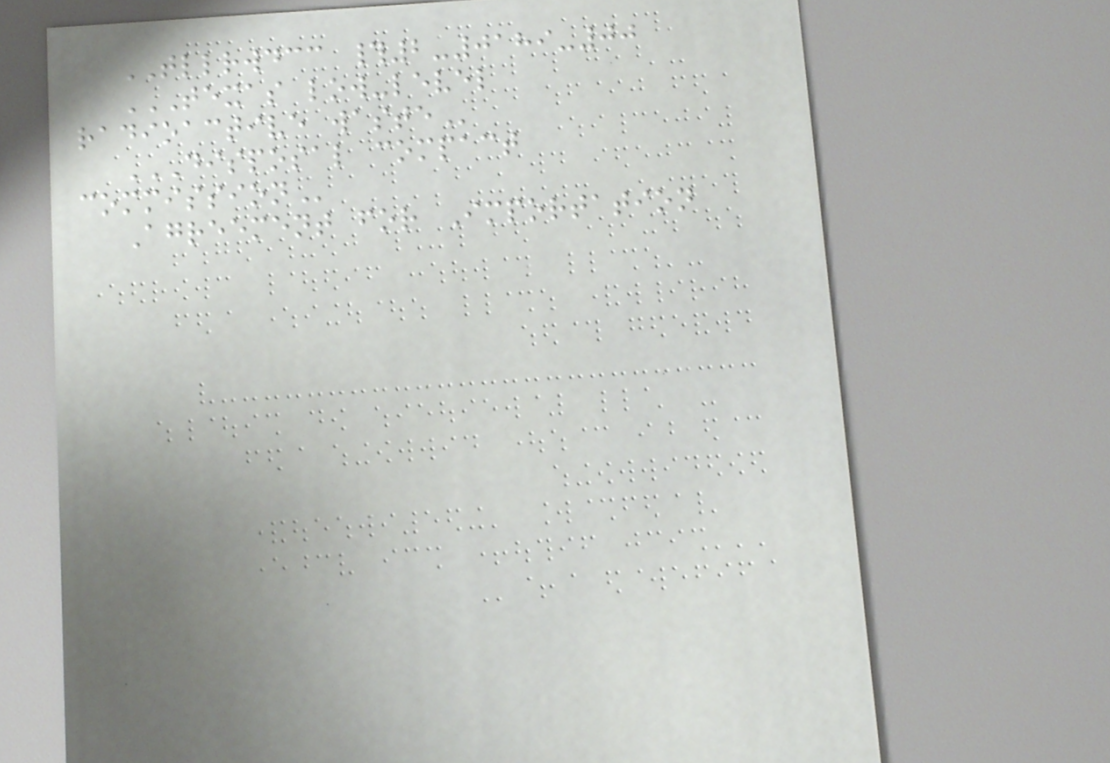TLLRWDCC #2-0189-00
TEXAS LOW-LEVEL
RADIOACTIVE WASTE
DISPOSAL COMPACT
COMMISSION
Agreement for Importation
